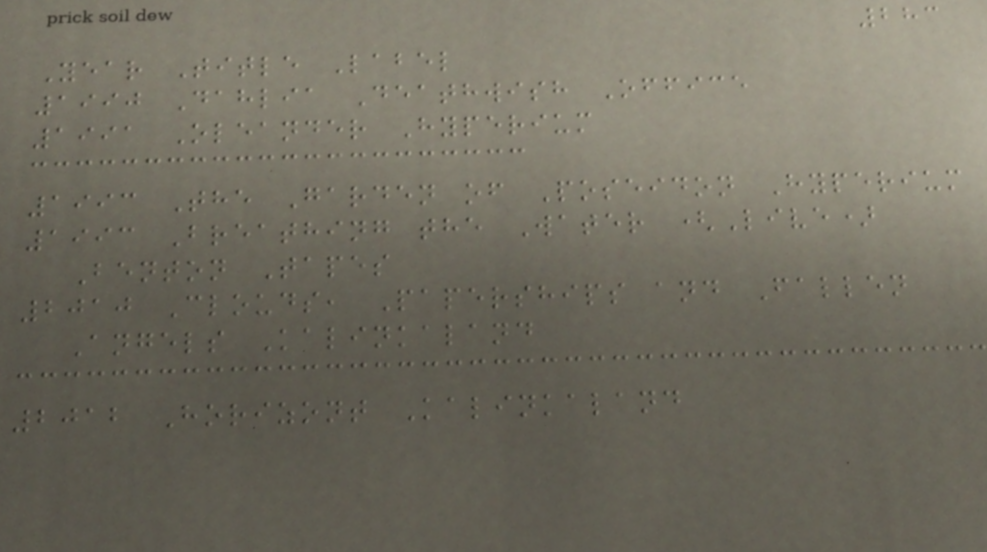283
Year Title Label
1990 Dahlia Deathwish Office
1991 Oleander Hyperium
1993 The Garden of Poseidon Hyperium
1993 Breathing the Water (Live)
Benton Tapes
2010 Clouds, Paperships and Fallen
Angels Kalinkaland
2012 Horizont Kalinkaland
